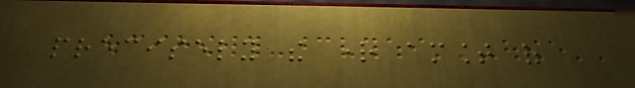precisely the right amount of
